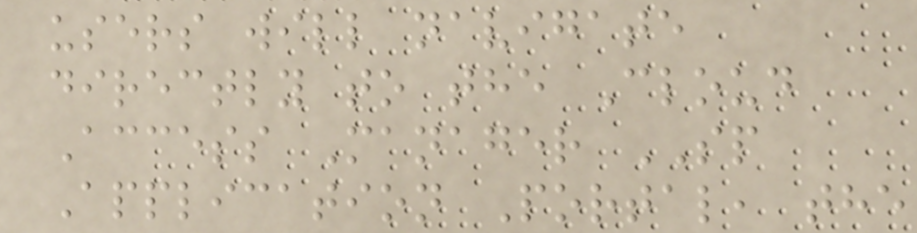users will navigate
directly to the Cloud
Access Manager SP
Application Portal, the
